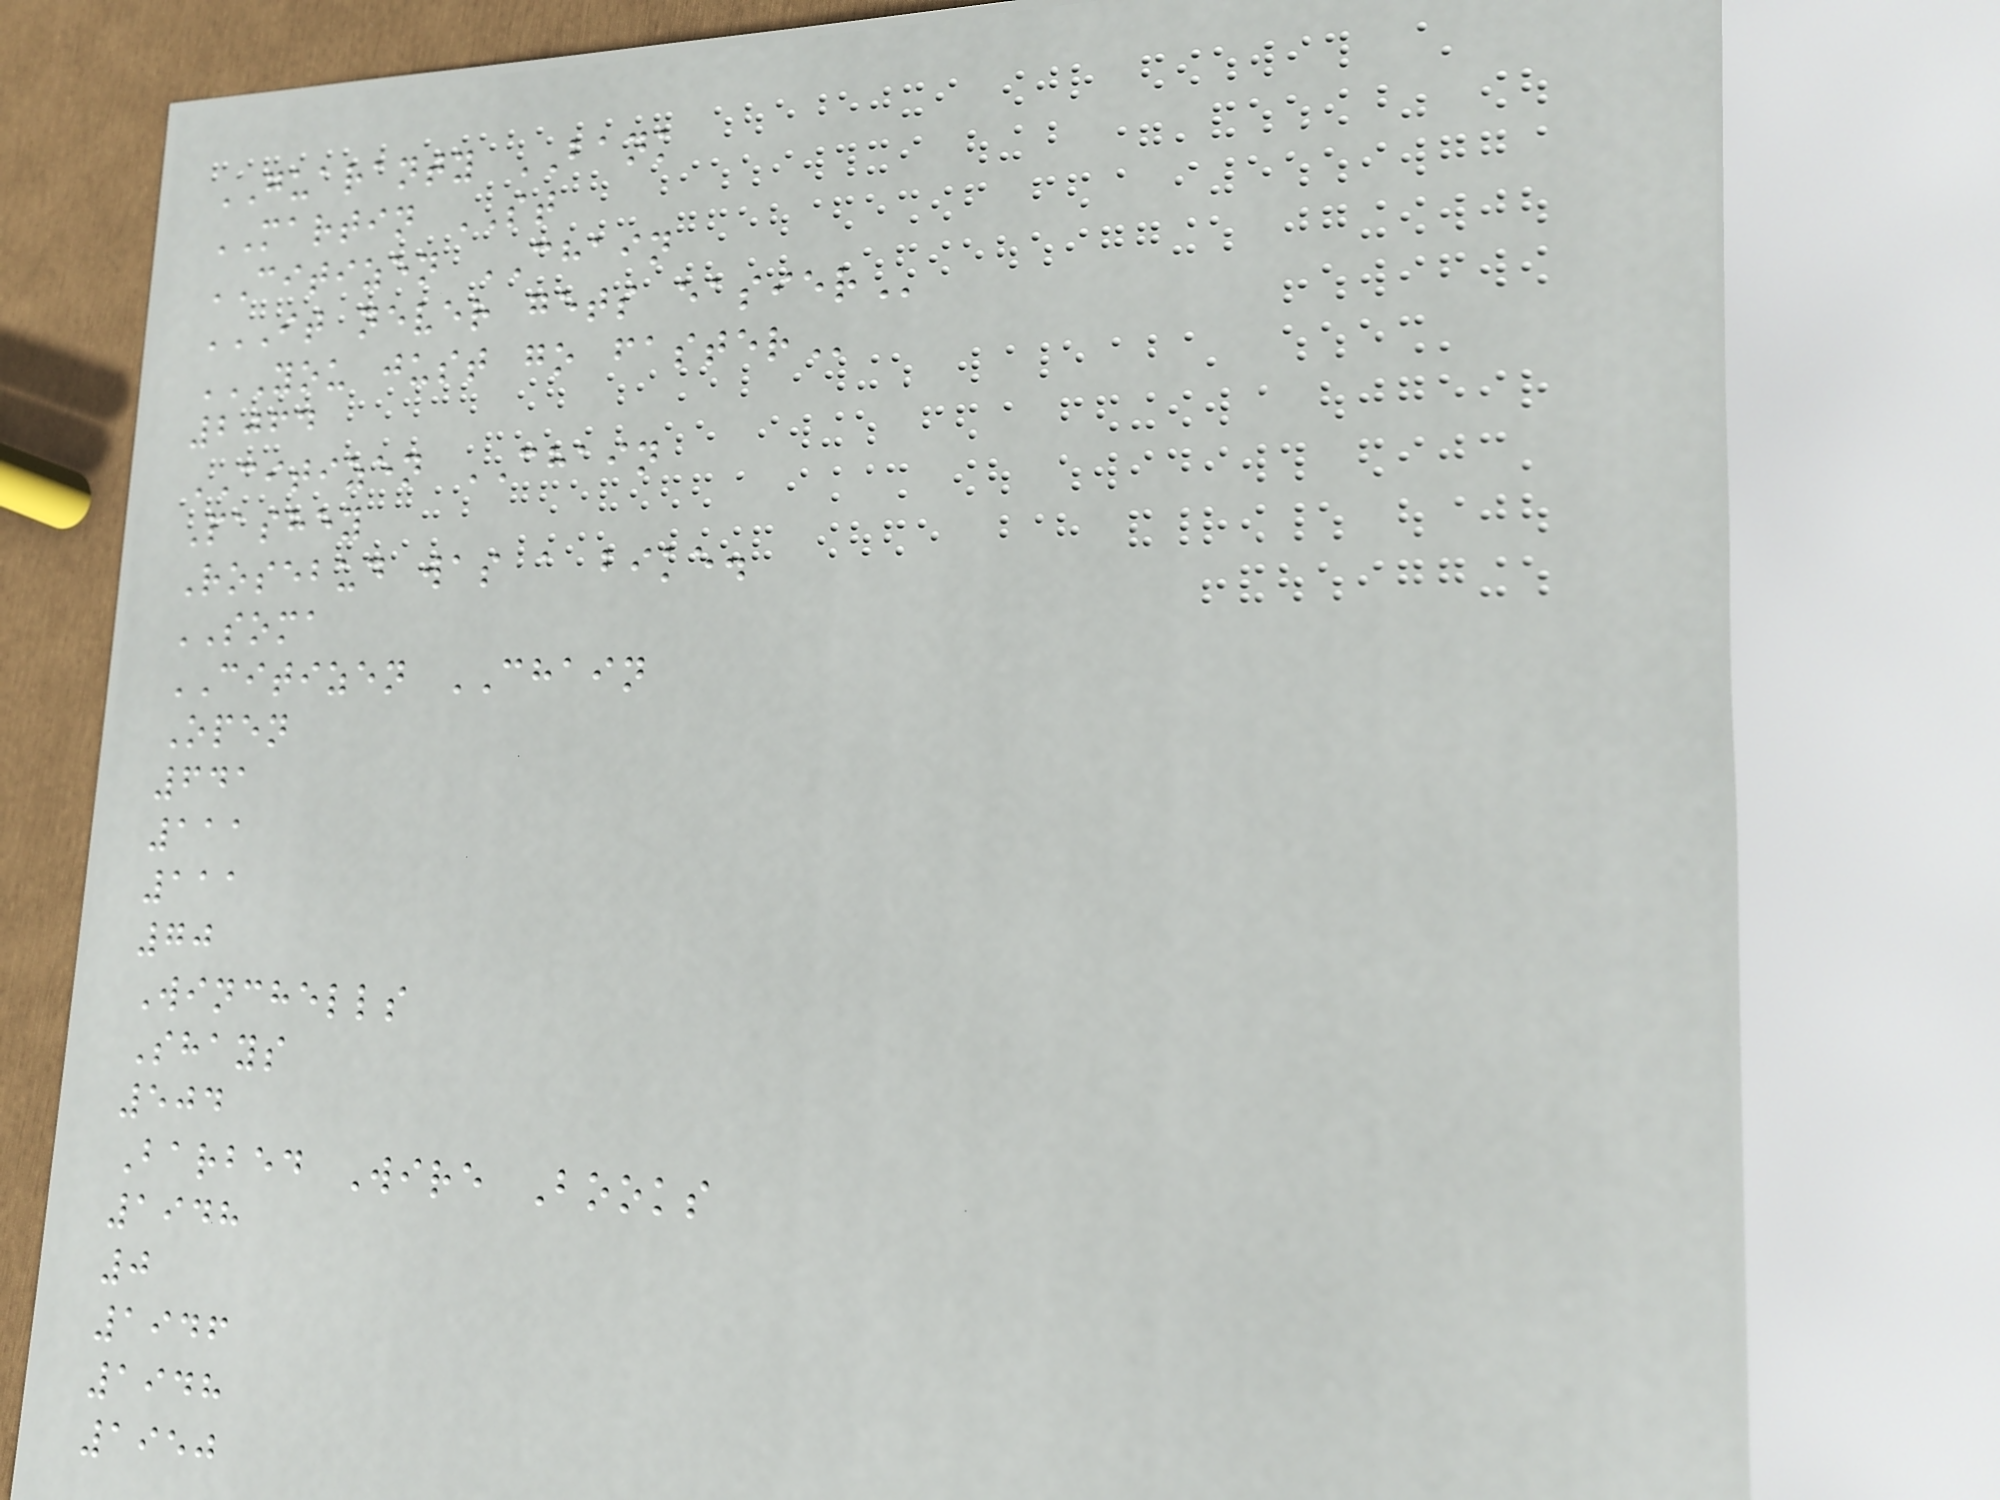GUARANTY BANK
MARTIN ST
CITIZEN CHAIN
IT NEVER GETS EASIER
YOU JUST GO FASTER
2064
CITIZEN CHAIN
Pashey
Rosebud was a bike.
SOMA
CITIZEN CHAIN
Open
641
111
111
70
Winchells
Shays
504
Barbed Wire Books
1948
0
1946
1948
1950
